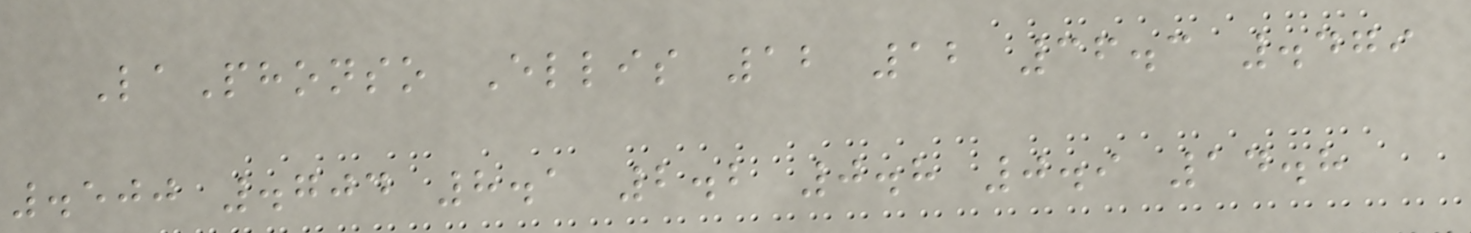LaPhonso Ellis 12 12 36.3 .479
.500 .704 8.1 2.2 0.8 0.9 14.8
